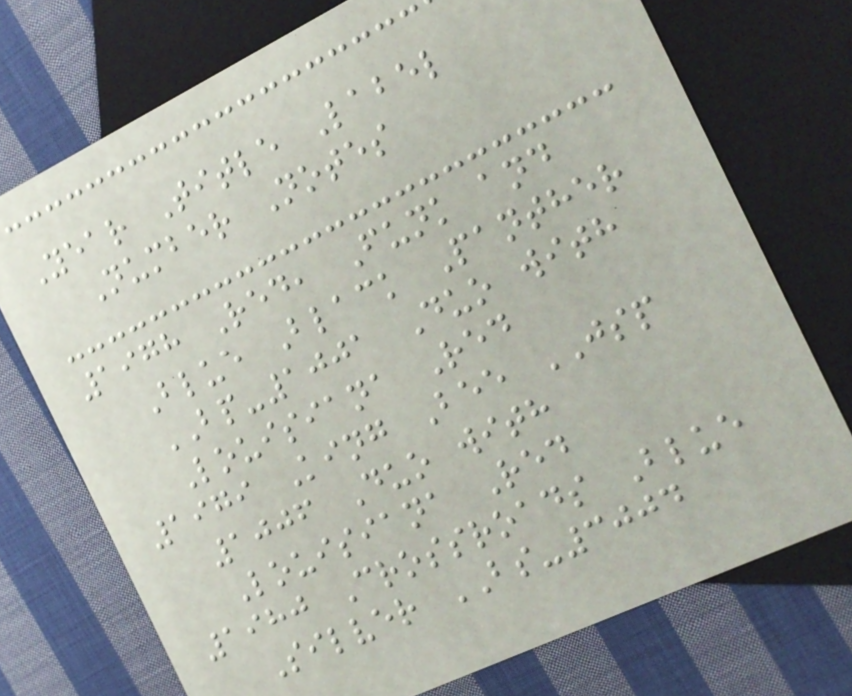Year Title Label
Number Notes
1978 Red, Funk and
Blue Black Panther
BP-1001 Duo with
Louisiana Red
1979 King Bee JSP
1006 Duo with
Louisiana Red
1980 Crossroads Blue
Silver BS-3004
